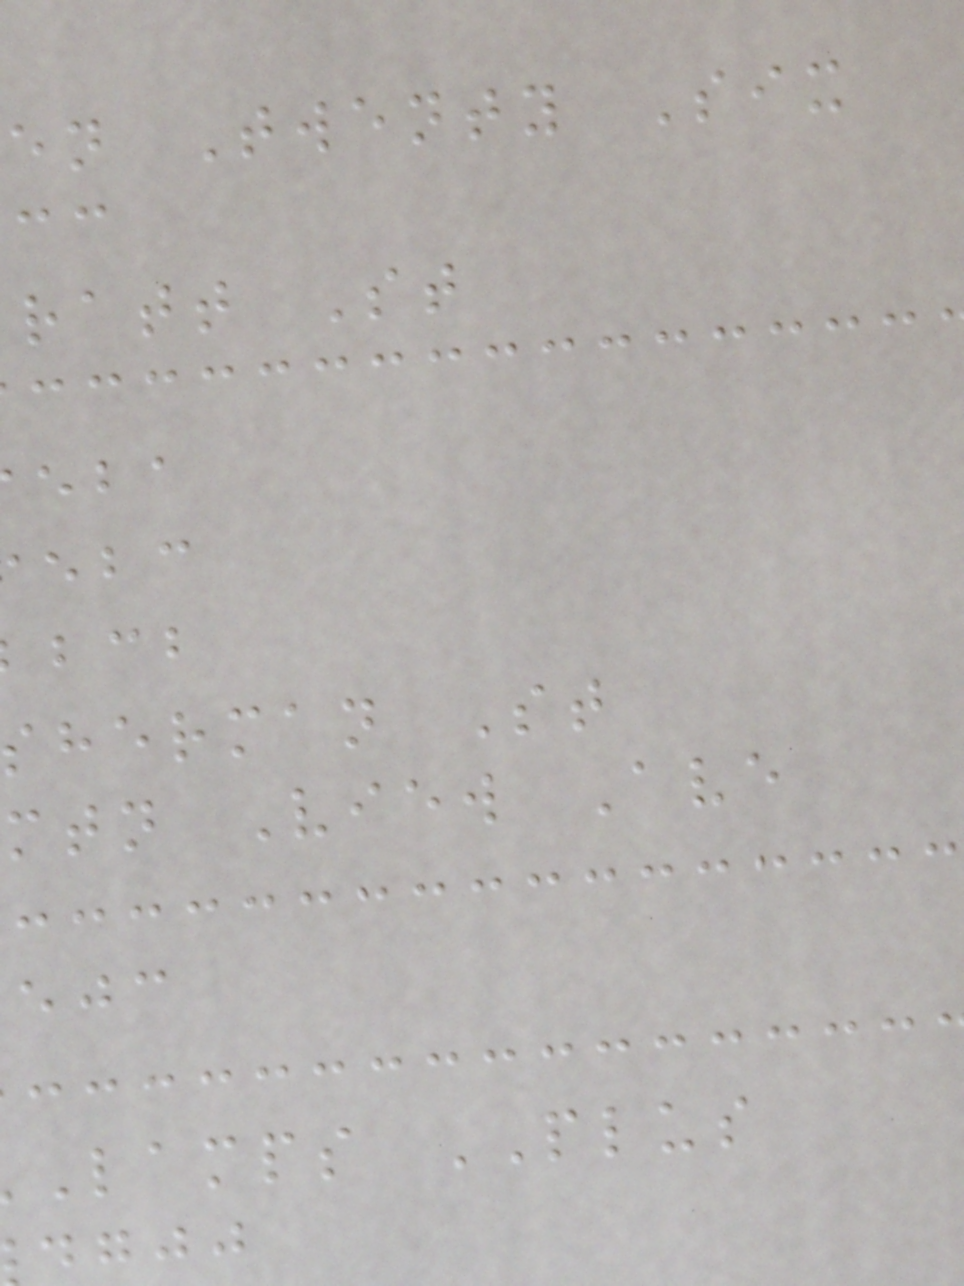en Twenty Six
ratt St
herman St
mtn View Ave
lamps PLUS
